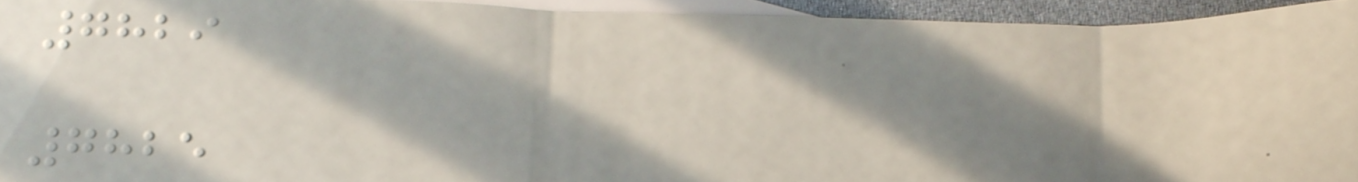7829
7825
